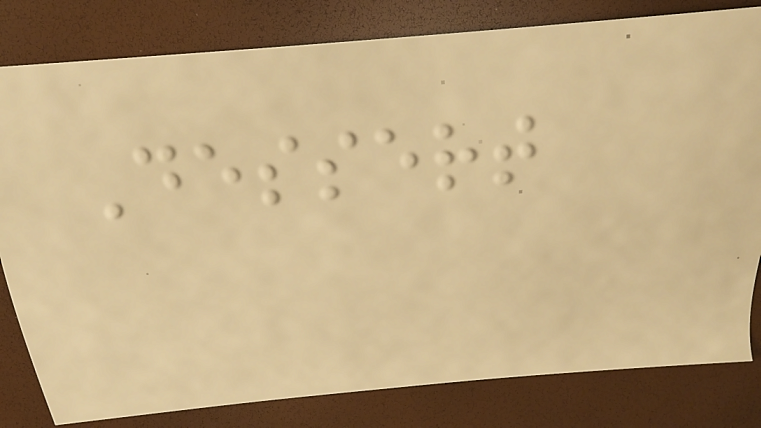Dessert
